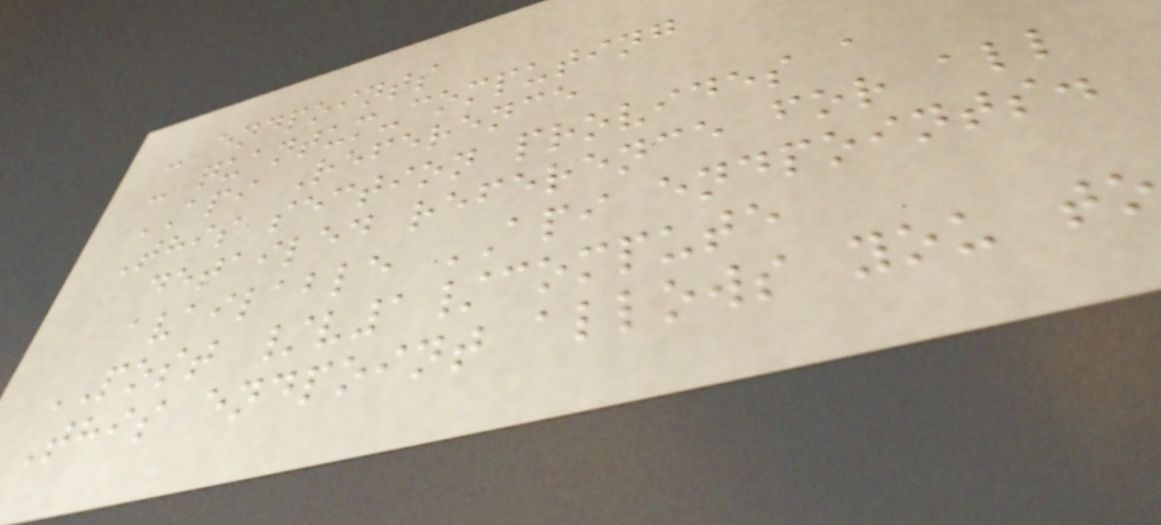- endpoints
- quantum-computing
API Reference
This section provides a
detailed reference for all
available API endpoints.
POST /v1/compute
This endpoint allows you to
